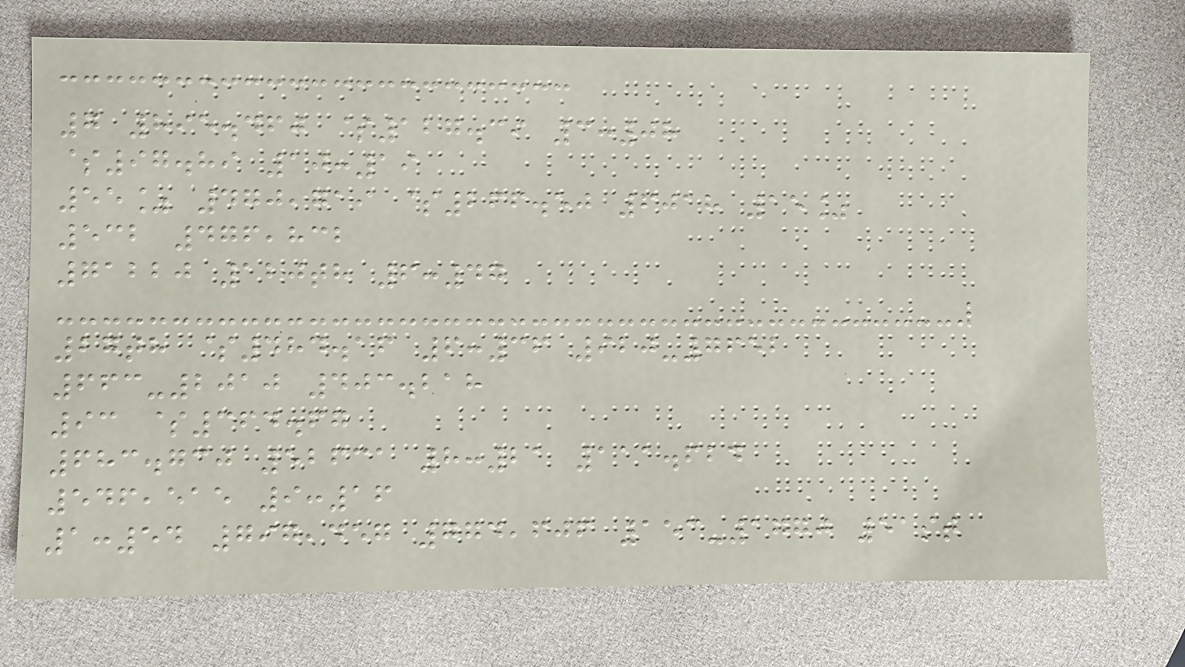7 895.460 $127.39 3:08
$97.89 10:19
55% 470,719 $266.50 6018 15%
532 476,832
71220 120th 6:47
27th $484.16 6:36 920-7652
663-2010 403.218
93 $364.67
683.730 52631 8:21 111.624
546,515 9:16
1:54 797,457 774,606 153-1770 51st
